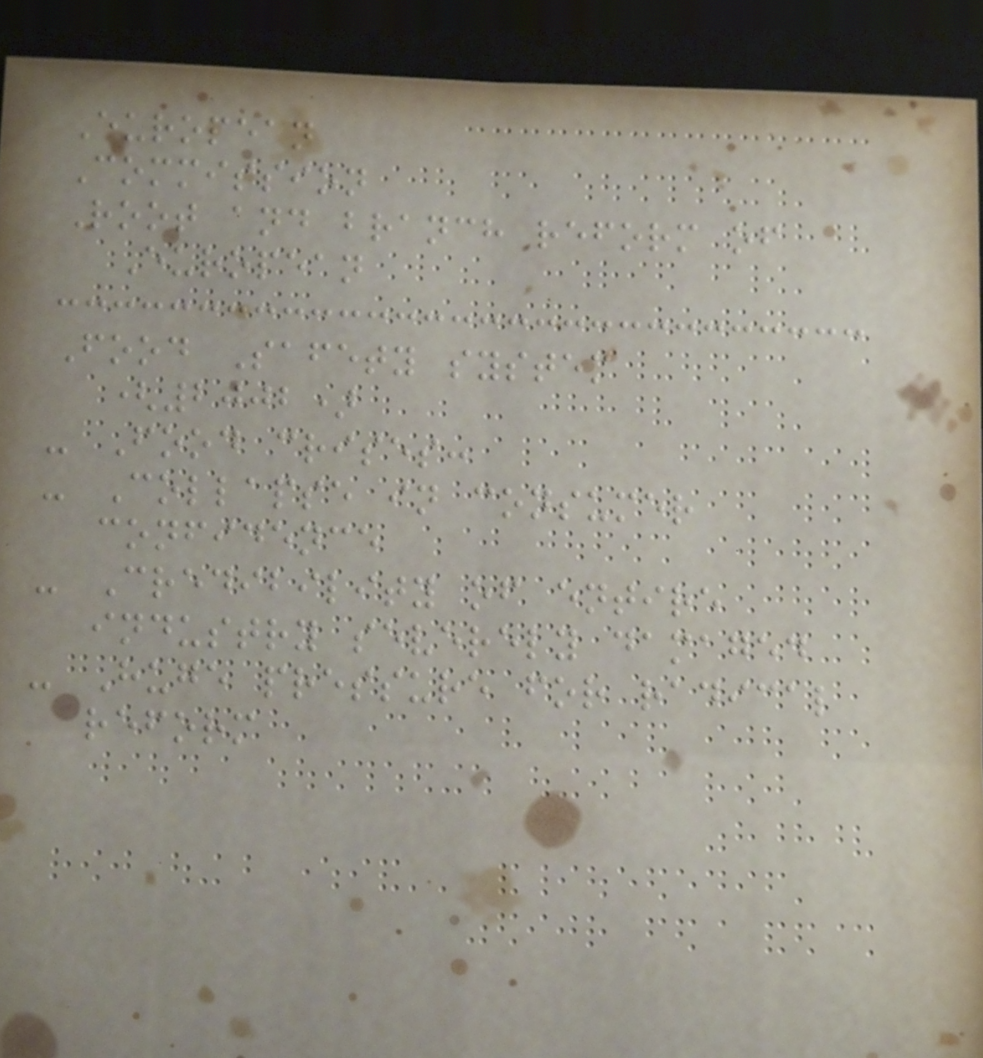European
Commission
Root and branch reform of
European
Food Safety system
(2002)
- Food crises:
- Collapse in consumer
confidence
- Credibility of entire
industry severely damaged
- Huge pressure for radical
reform
